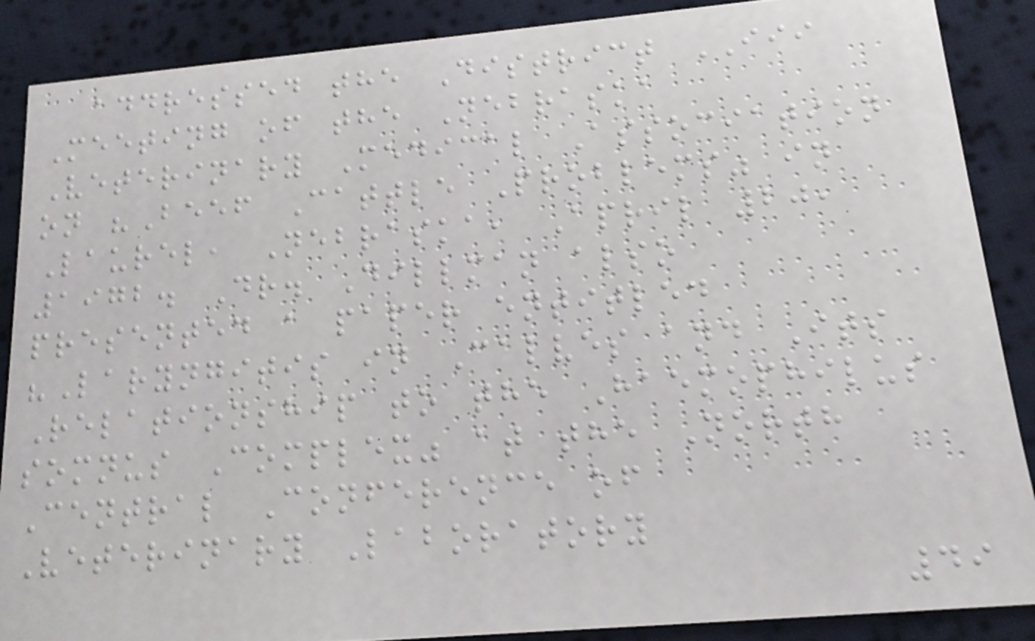addressed the District III
Meeting of the Nebraska
Veterinary Medical Association
on "Beef Cattle Problems" in
Laurel, Nebraska, April 20,
1972. Dr. Dillman also
presented a paper entitled
"Laryngitis in Calves and Its
Relationship to the Haemophilus
somnus Complex" at the North
Central Conference of
Veterinary Laboratory
49
